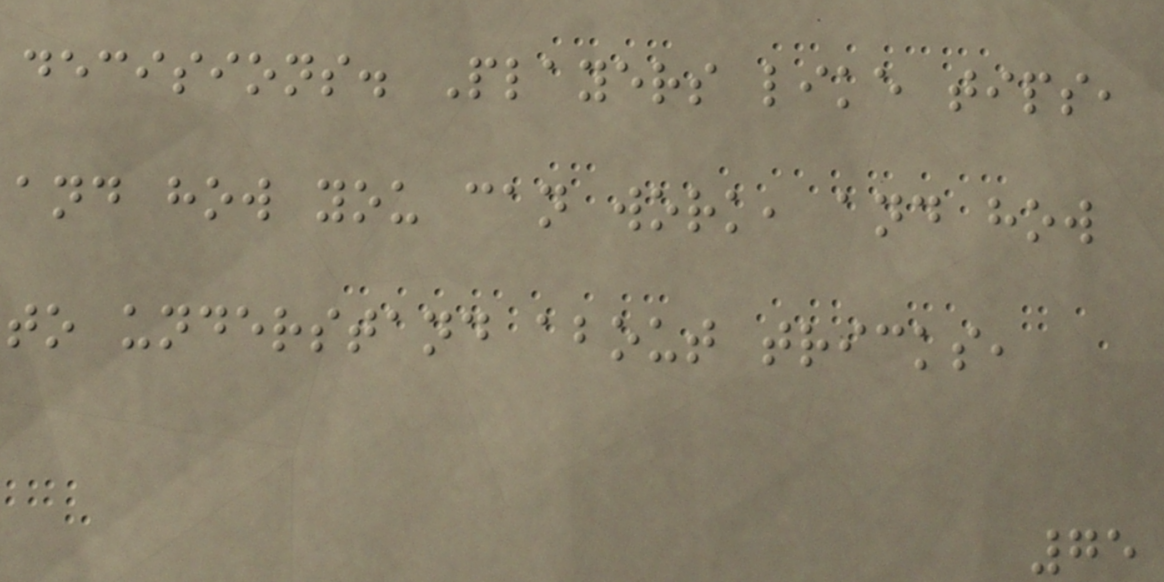decisions. Players like tips,
and how you can work, and how
to understand about tricks,
75
